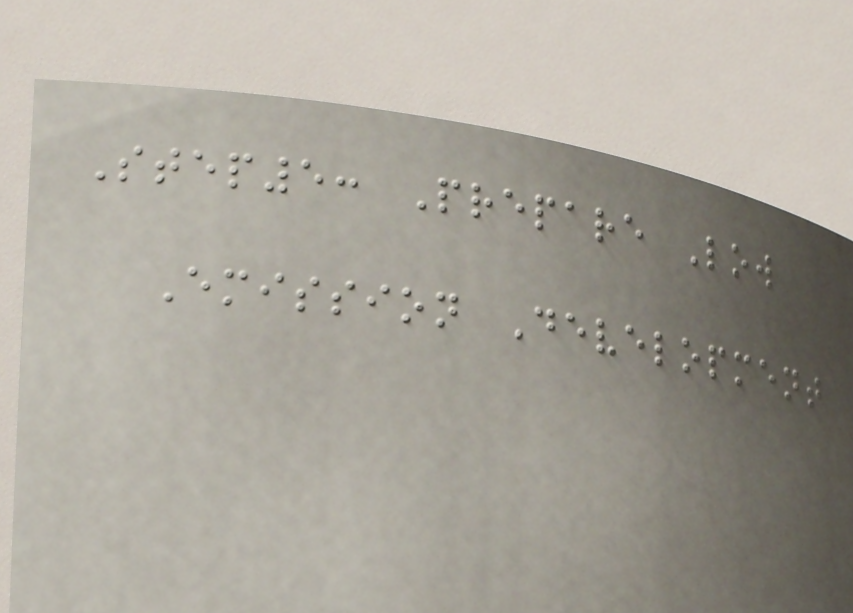Step5: Prepare Low
Emission Development
